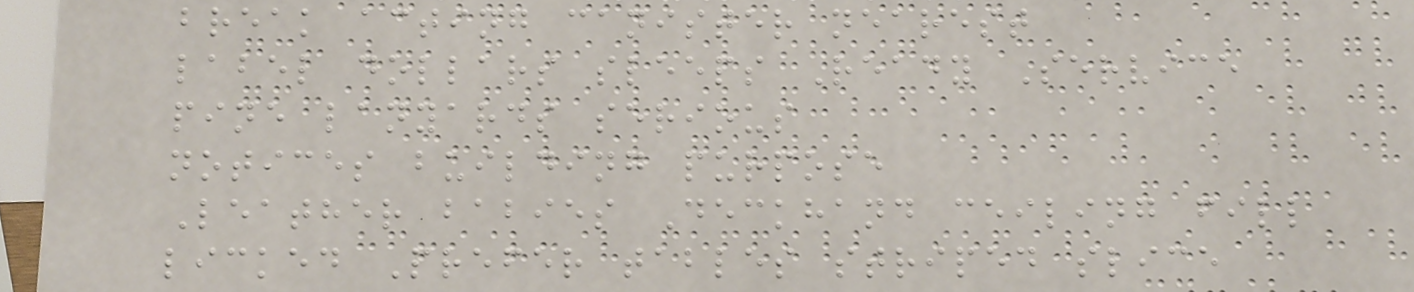break acting canister nearest
label dollars sleeps Ready Service
pine lanyards serious
notices building purpose
Leather babies Deckhand ceiling fill
licked Prefer tables striped slice
